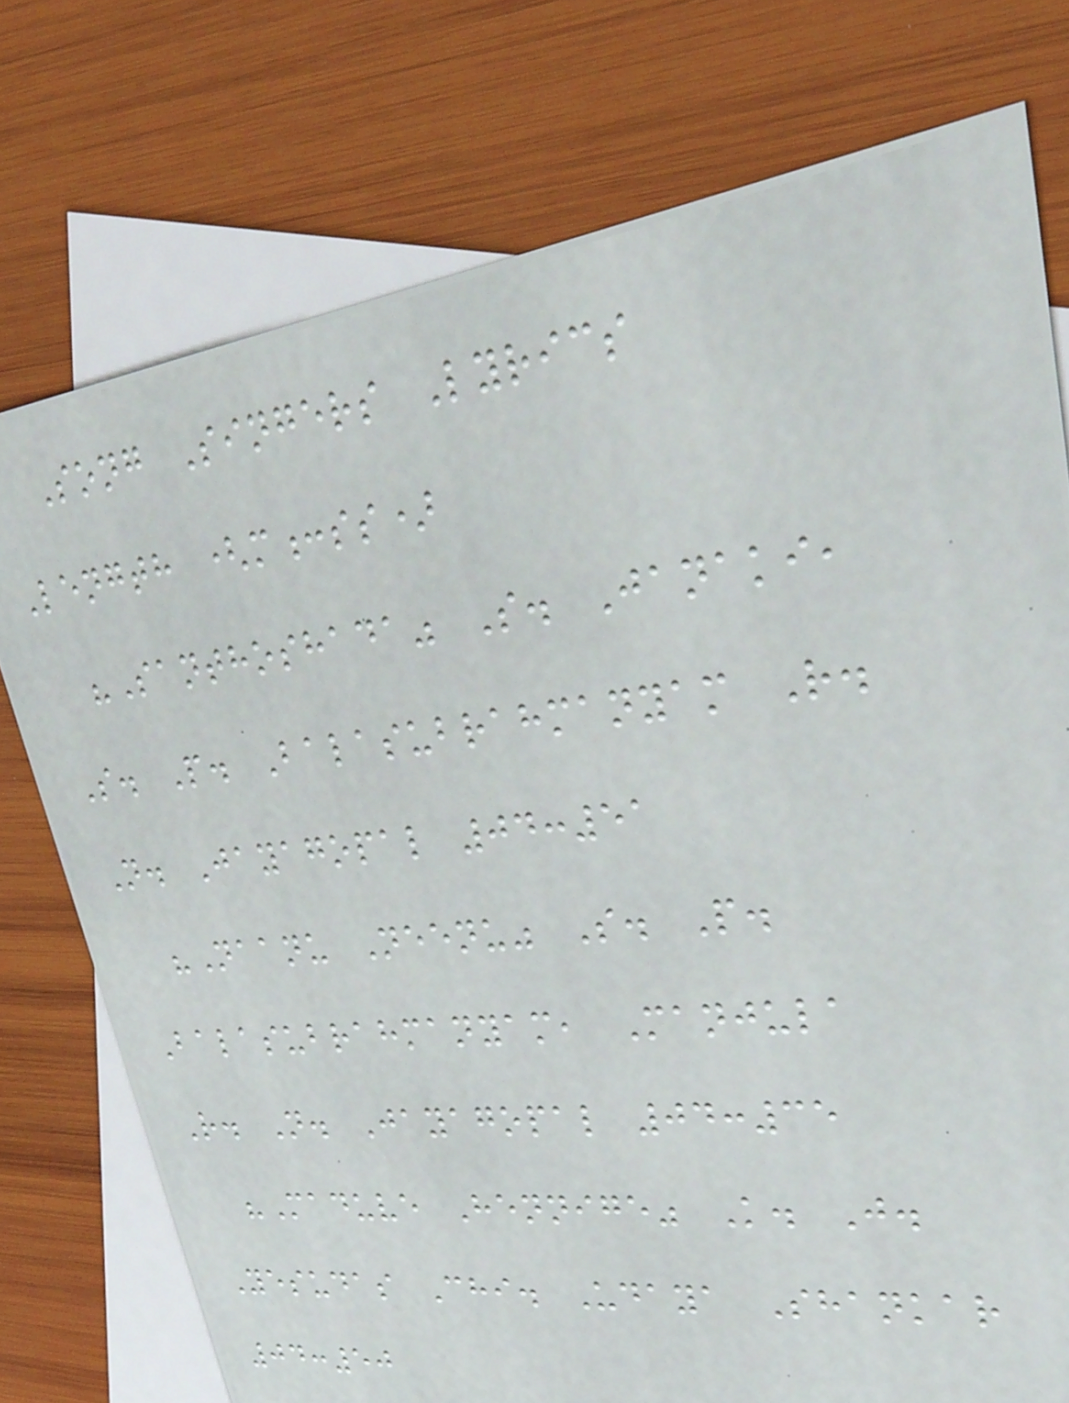Song Singers Lyrics
Length (m:ss)
"Santhoshada" S. Janaki,
S. P. Balasubrahmanyam R.
N. Jayagopal 04:51
"Naanu Neenu" S. P.
Balasubrahmanyam, Manjula
R. N. Jayagopal 04:35
"Maduve Hennige" K. J.
Yesudas Chi. Udaya Shankar
04:50
